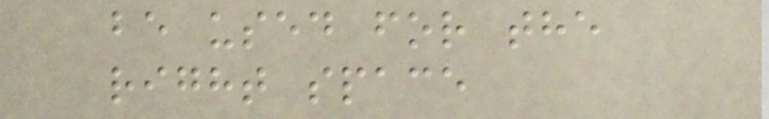be used for the
right space
